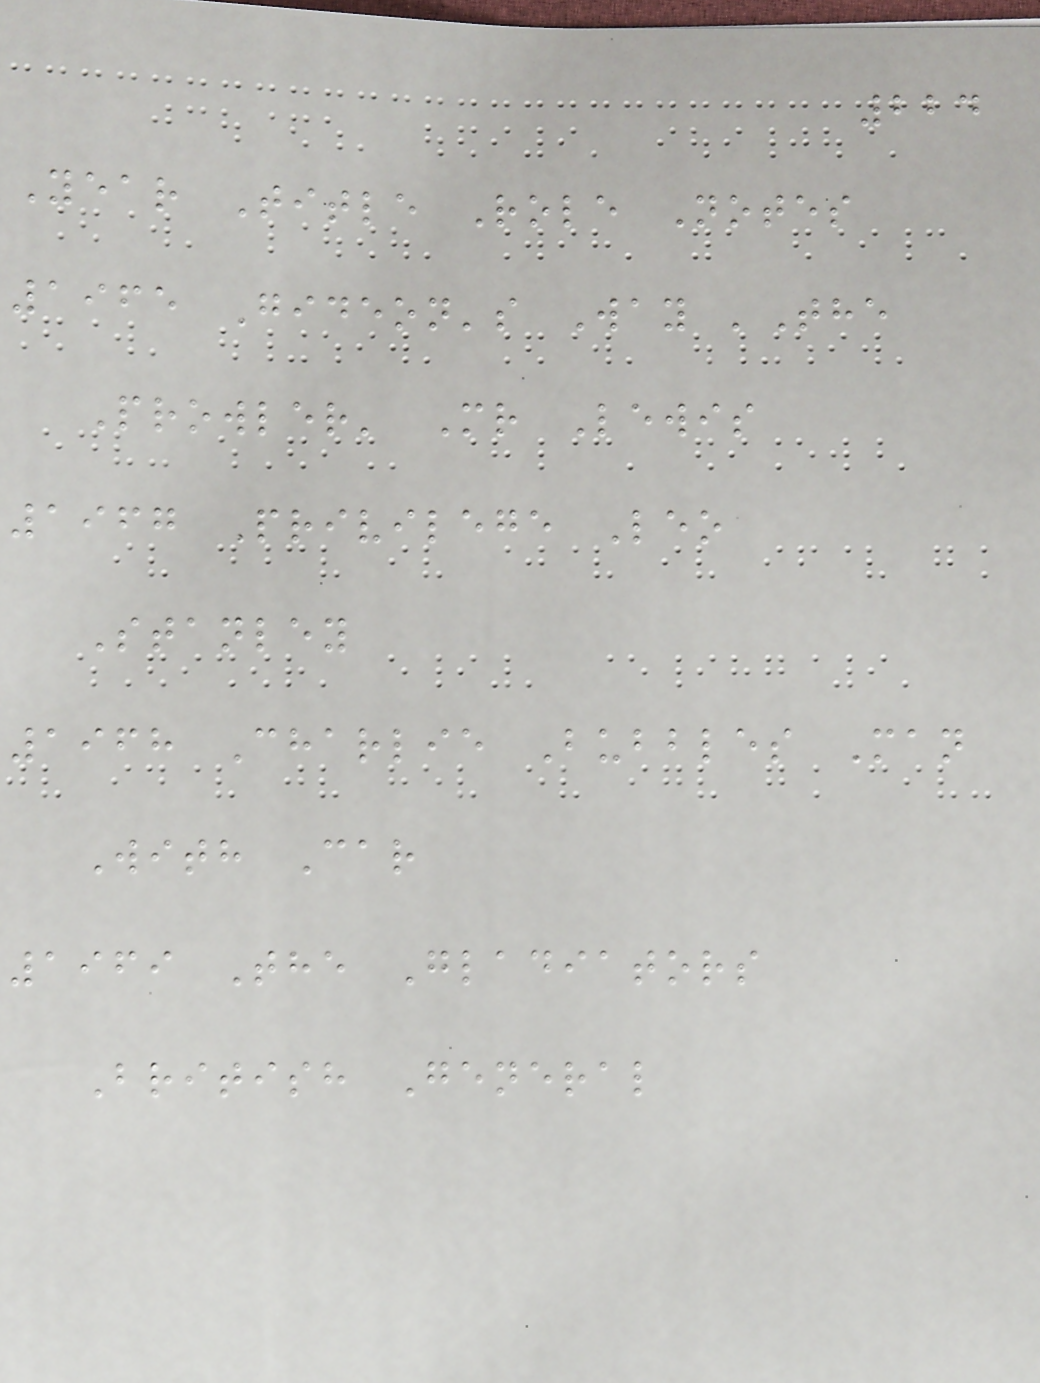224
Year Title Role Notes
1965 Gideon's Way 'The
Prowler' Mr Lewis
1967 Privilege Leo
Stanley
1968 Charlie Bubbles Man
With Car
1969 The Gladiators
British General
